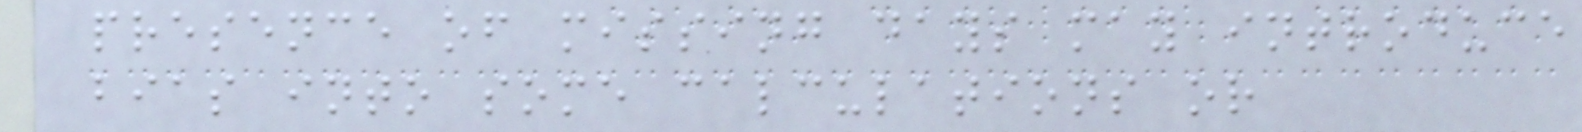presence of missing days may introduce
bias into some calculations or
